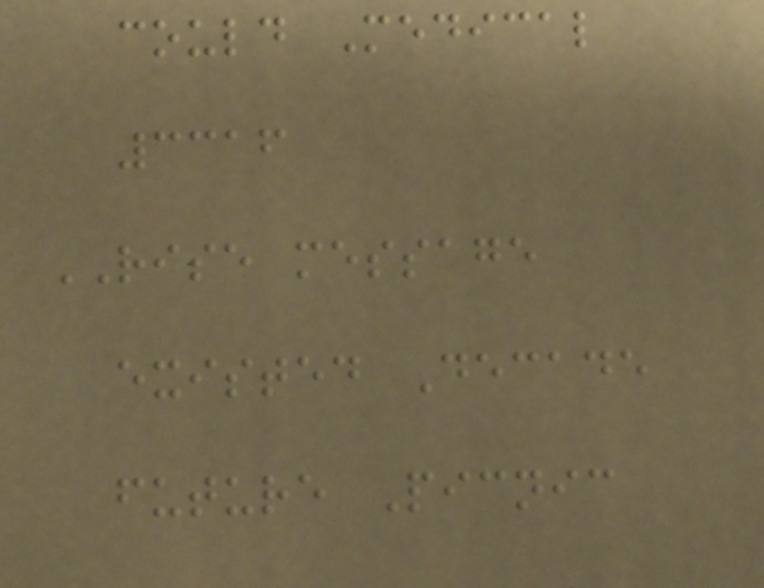could Medical
3316
RISE message
existed Decade
future Picnic
